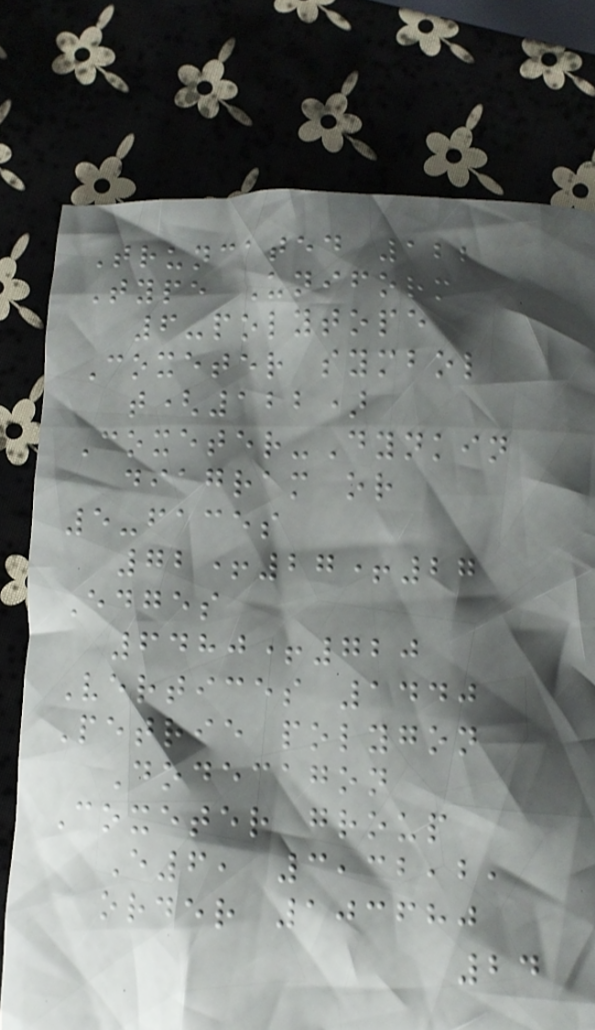Truncated 122
Type Uniform
6-polytope
Coxeter symbol
t(122)
Coxeter-Dynkin
diagram or
5-faces
72+27+27
Edges
6480+720
Vertices 1440
Petrie polygon
Dodecagon
Coxeter group
E6, 3,32,2,
order 103680
24
